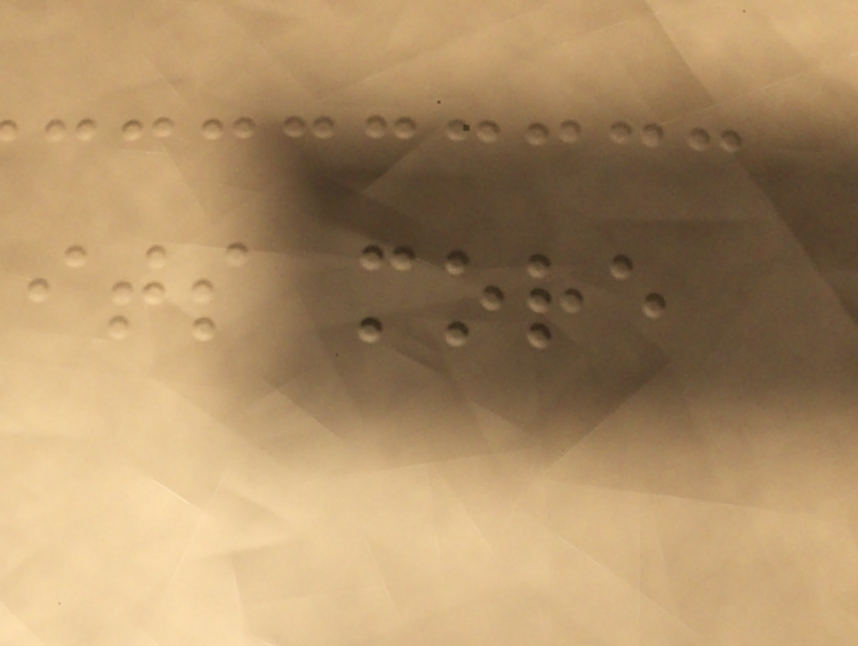its more
